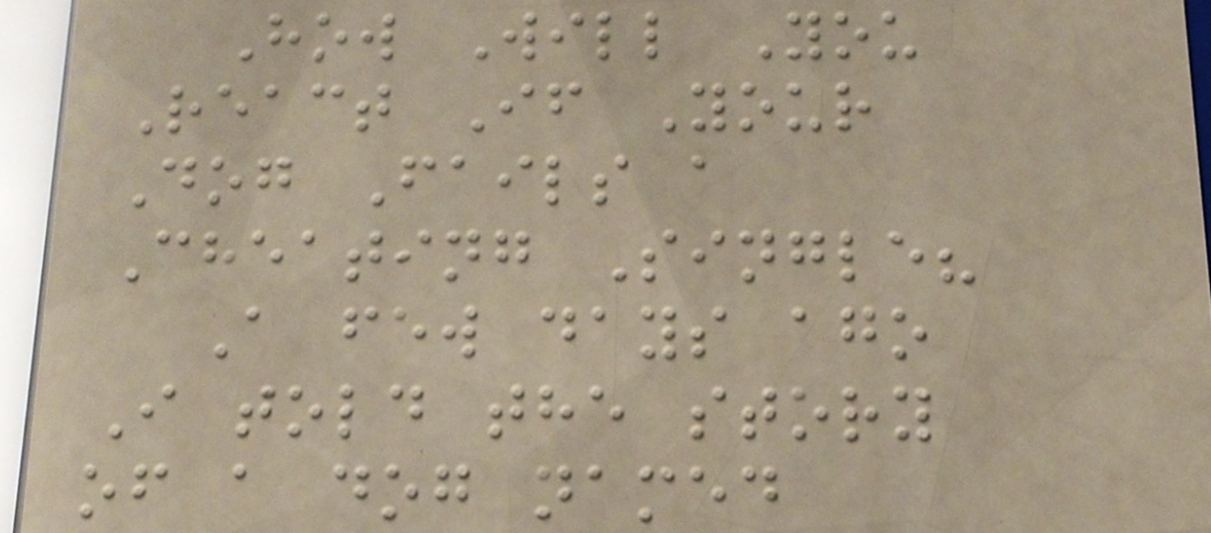How Will You
React If Your
Dog Fails a
Cheating Single?
A few days ago
I told the story
of a dog named
